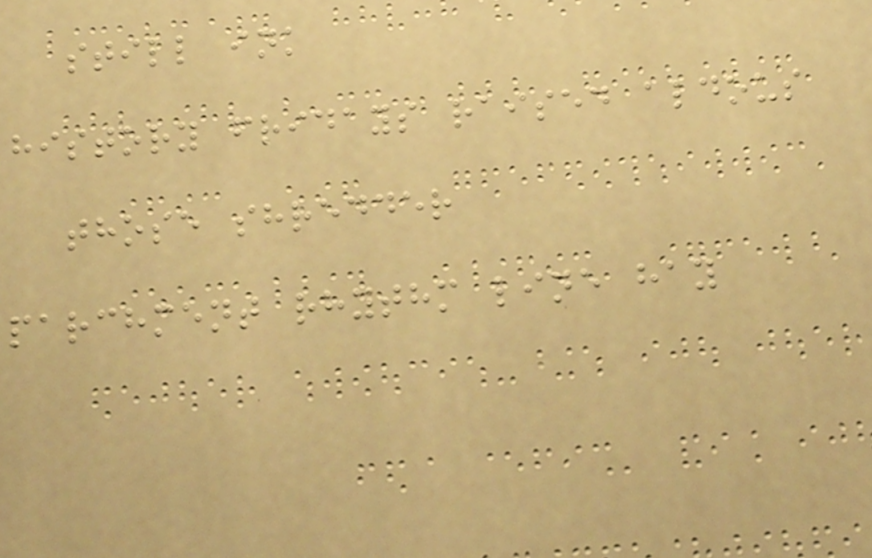still ink
history fridays raised aldous
those shredder
parchment rhythm line hay
